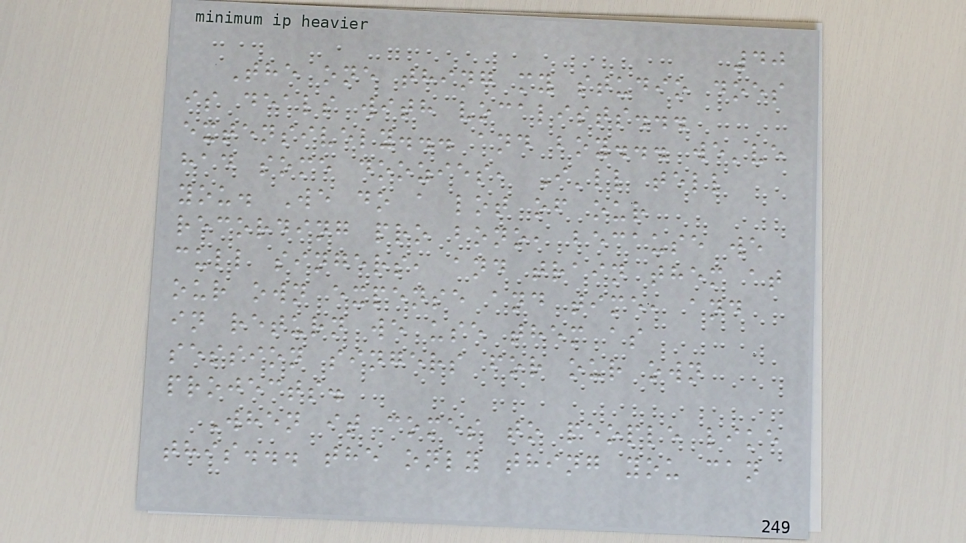40
The one thing my studio does
is deals with vocalists...
extensively... and boy... we've
had some doozies, I'll tell
you. We do a lot of our
recording pro bono, because we
cull singers, and train them at
our own expense and time, and
in return we use them as
session singers for our own
projects.
When it comes to people like
this... the only thing you can
